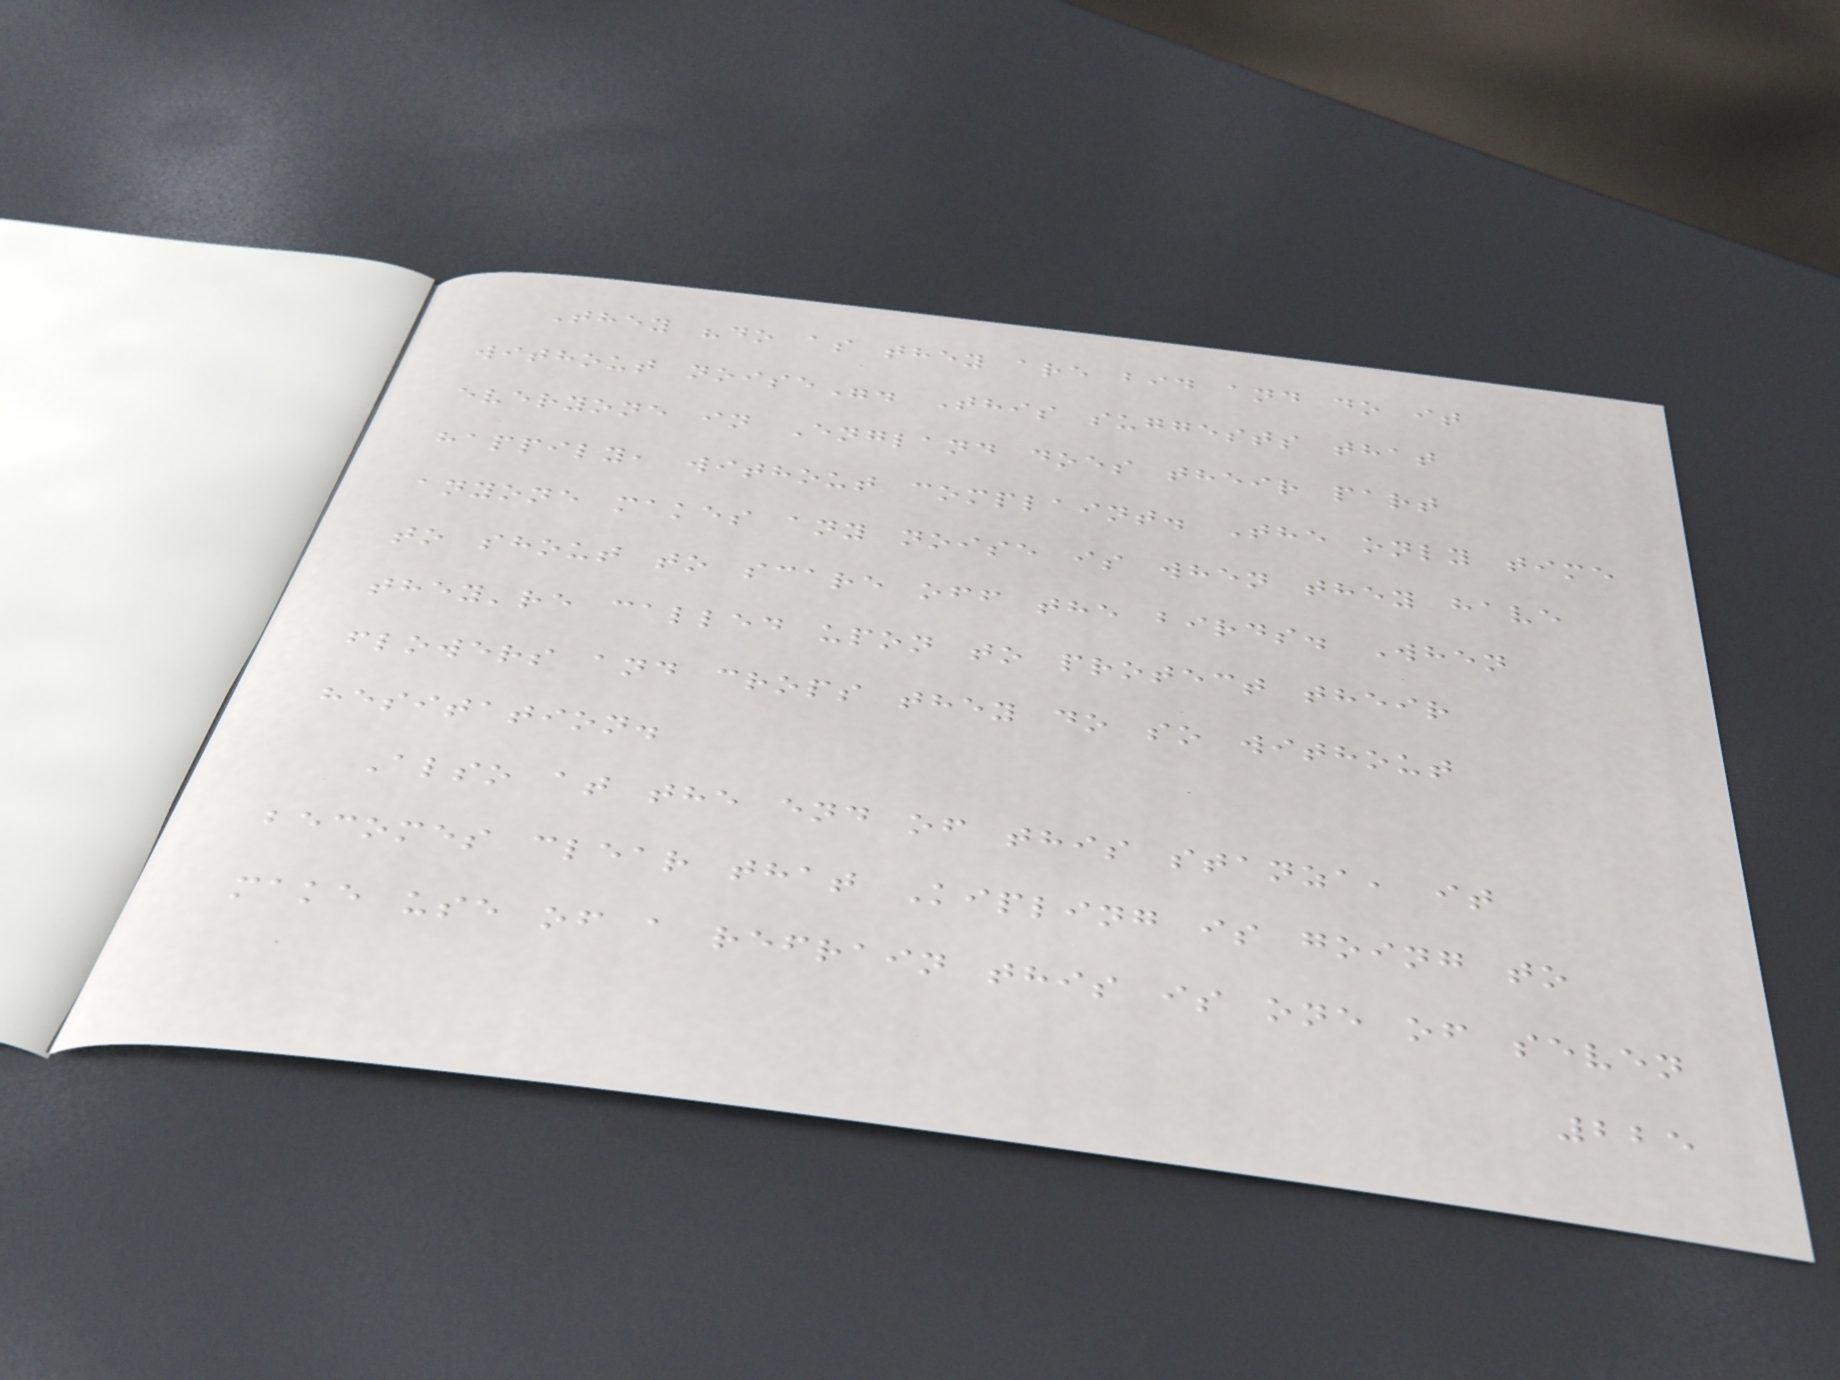They "do as they are bid and do it
without noise". This suggests that
everyone in England does their part
happily, without complaint. The only time
anyone makes any noise is when they have
to shout to scare off the birds. When
they're called upon to protect their
flowers and crops they do so without
hesitation.
Also at the end of this stanza, it
becomes clear that Kipling is going to
make use of a refrain this is one of seven
225
